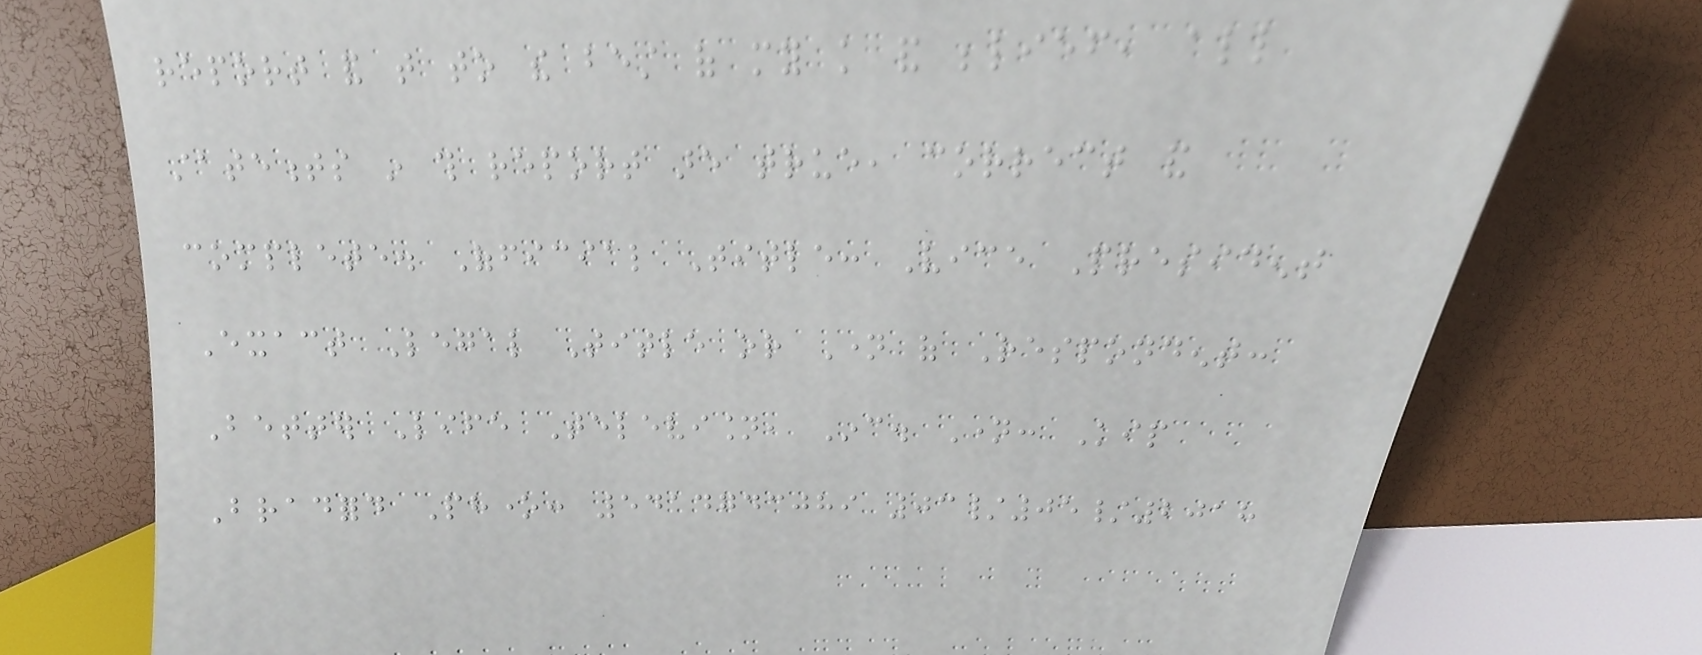report and that to the best of my knowledge and belief, all
statements in this report are true, correct and
complete. Official Title: Vice President
Exact Legal Title or Name of Respondent:
Better Life Television, Inc. Name: Kip
Bradford Phone: 5414743089 03/05/2018
